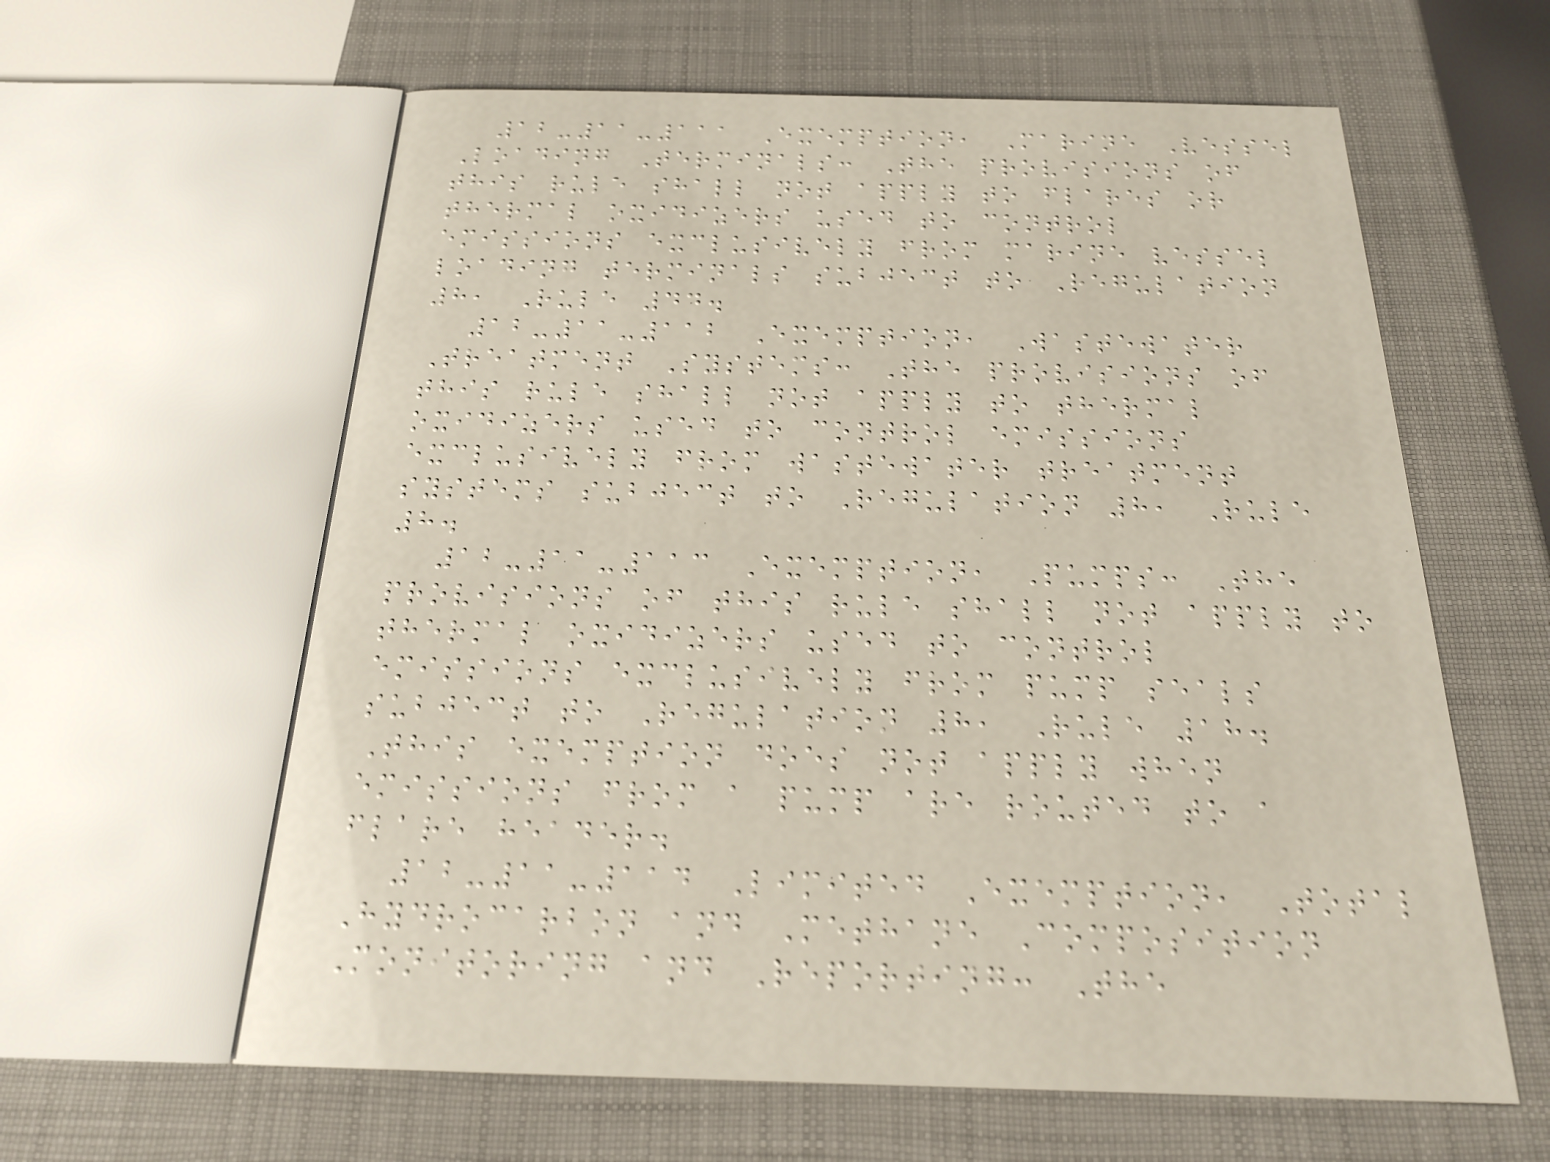12-11-111 Exemption, Marine Vessel
Loading Terminals: The provisions of
this rule shall not apply to flares or
thermal oxidizers used to control
emissions exclusively from marine vessel
loading terminals subject to Regulation
8, Rule 44.
12-11-112 Exemption, Wastewater
Treatment Systems: The provisions of
this rule shall not apply to thermal
oxidizers used to control emissions
exclusively from wastewater treatment
systems subject to Regulation 8, Rule
8.
12-11-113 Exemption, Pumps: The
provisions of this rule shall not apply to
thermal oxidizers used to control
emissions exclusively from pump seals
subject to Regulation 8, Rule 18.
This exemption does not apply when
emissions from a pump are routed to a
flare header.
12-11-114 Limited Exemption, Total
Hydrocarbon and Methane Composition
Monitoring and Reporting: The
